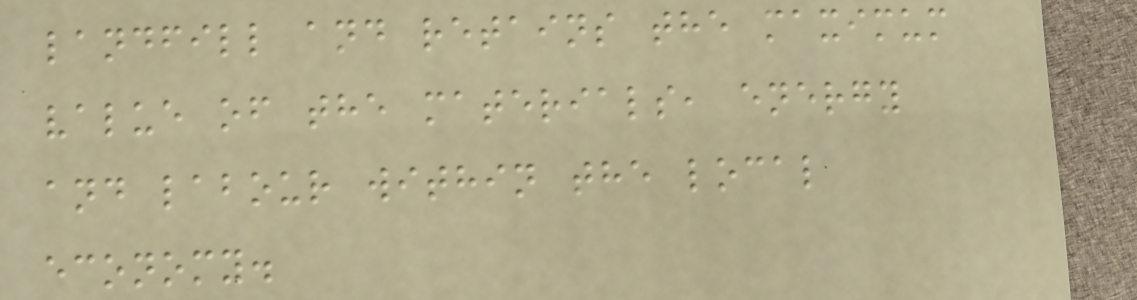landfill and retains the maximum
value of the materials, energy
and labour within the local
economy.
